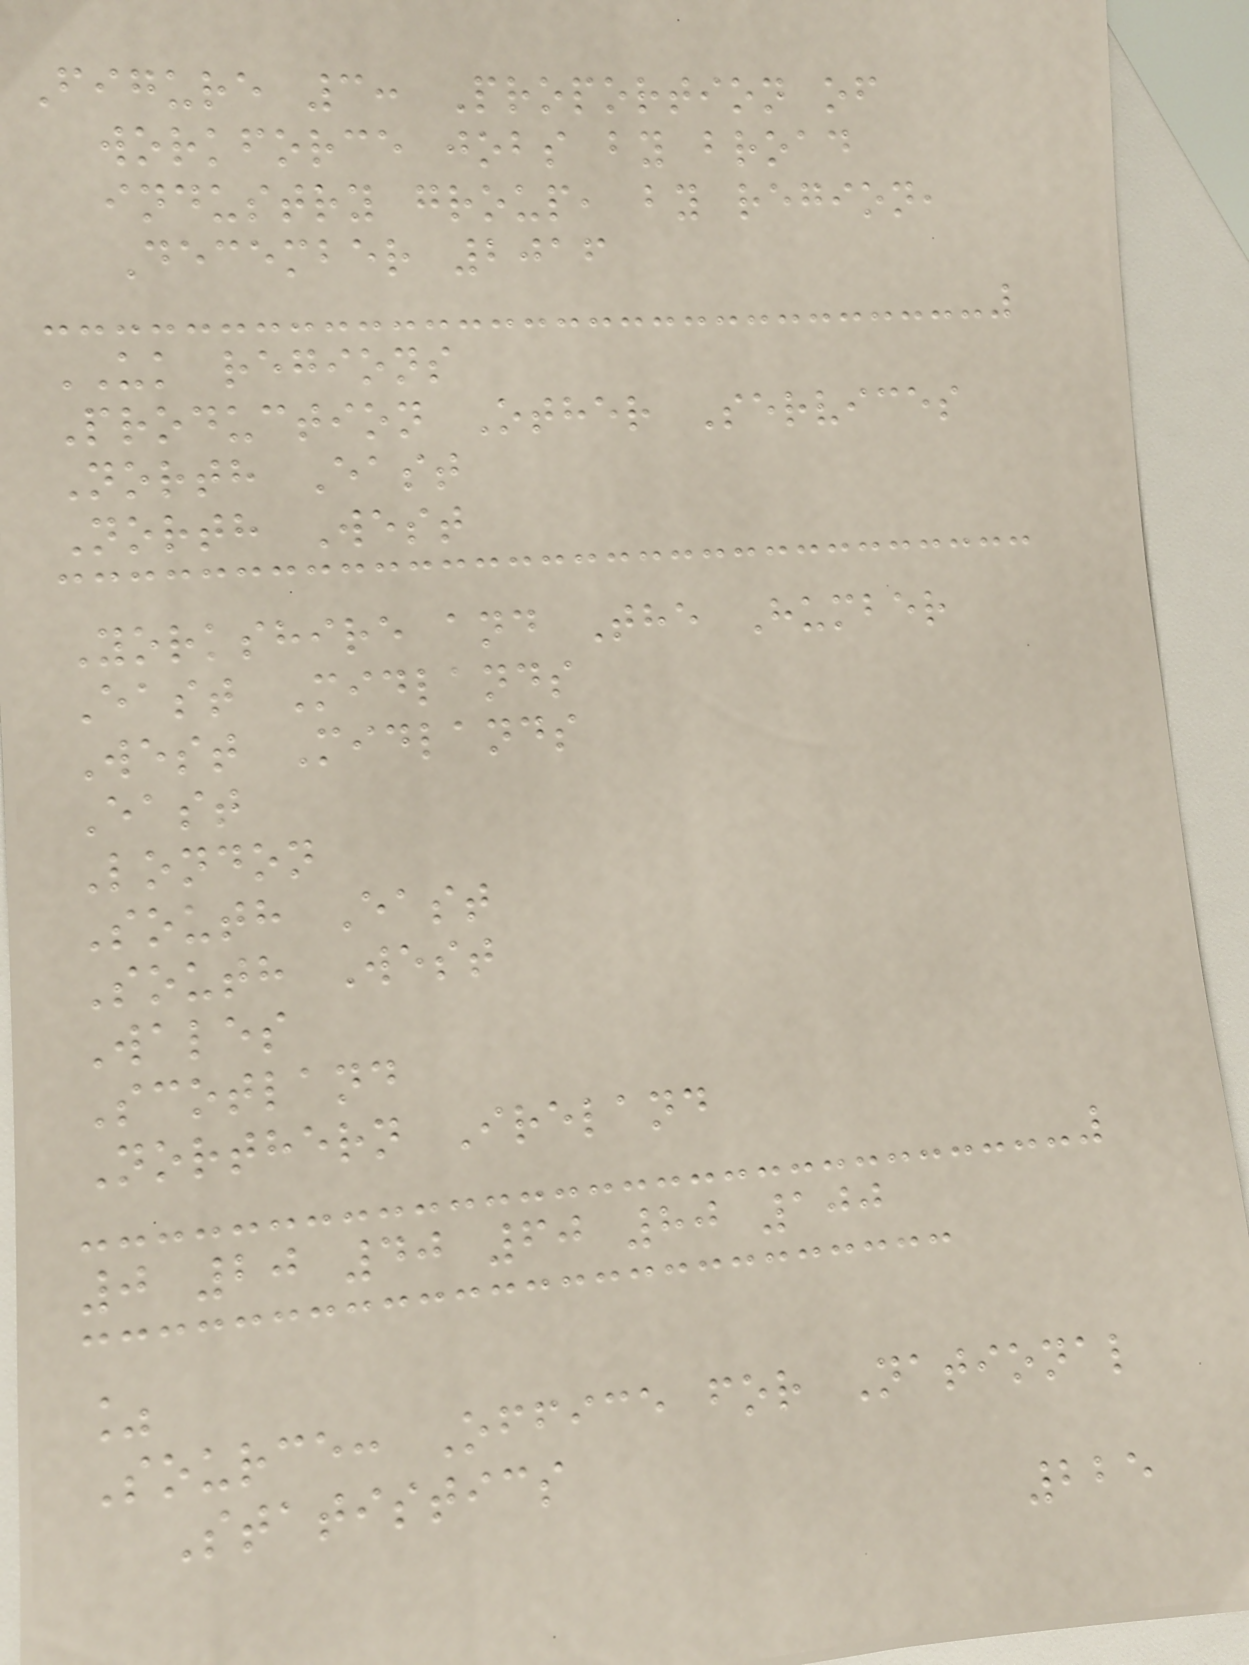Figure 3: Proportion of
workforce jobs by broad
industry group, by region,
December 2016
UK regions
Production Other Services
North East
North West
Yorkshire and The Humber
East Midlands
West Midlands
East
London
South East
South West
Wales
Scotland
Northern Ireland
0 20 40 60 80 100
%
Source: Office for National
Statistics
225
